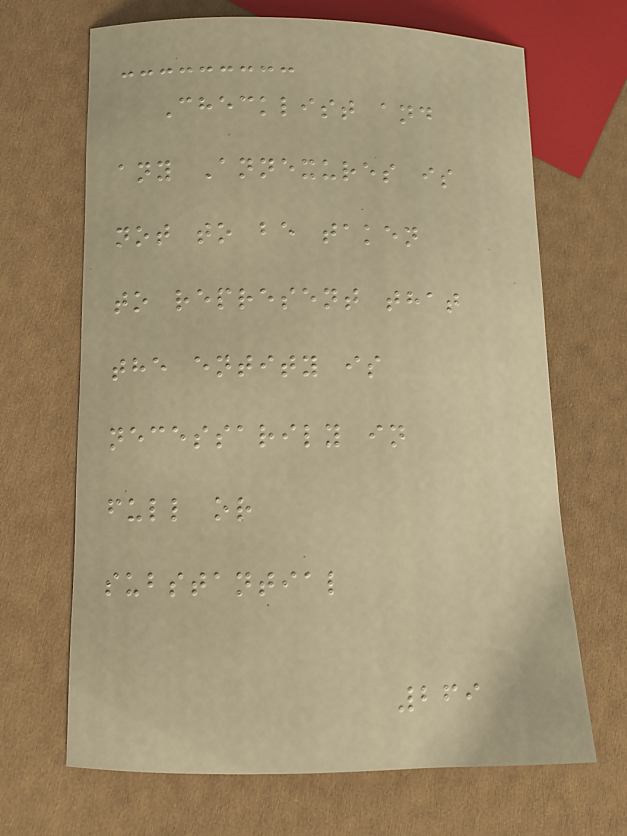Checklist and
any Annexures is
not to be taken
to represent that
the entity is
necessarily in
full or
substantial
269
